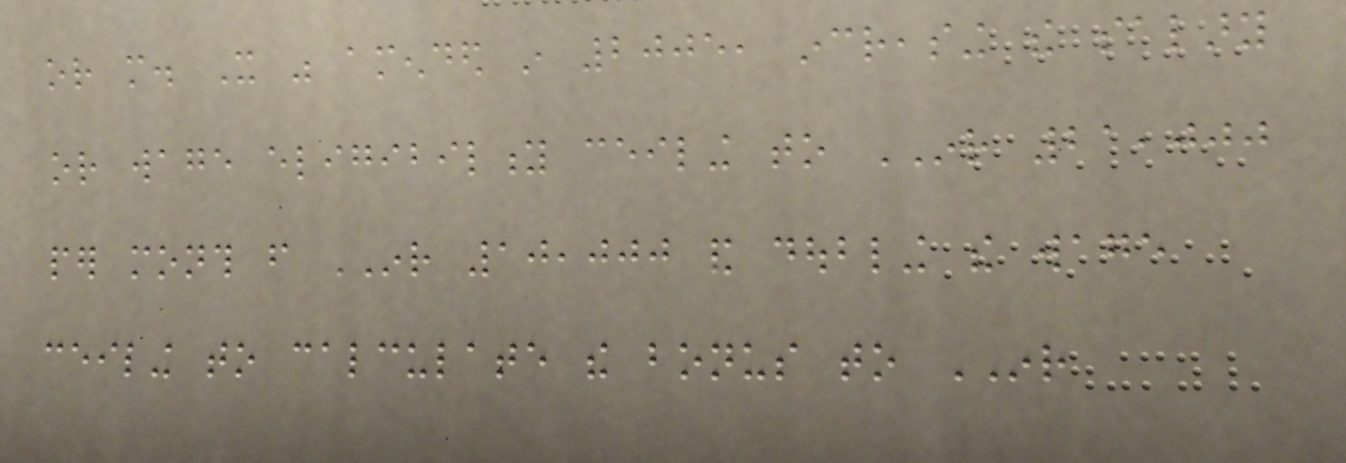or more. It was amended in 2005, increasing the salary
or wage eligibility ceiling to INR 21,000
per month from INR 10,000 and doubling the wage
ceiling to calculate the bonus to INR
